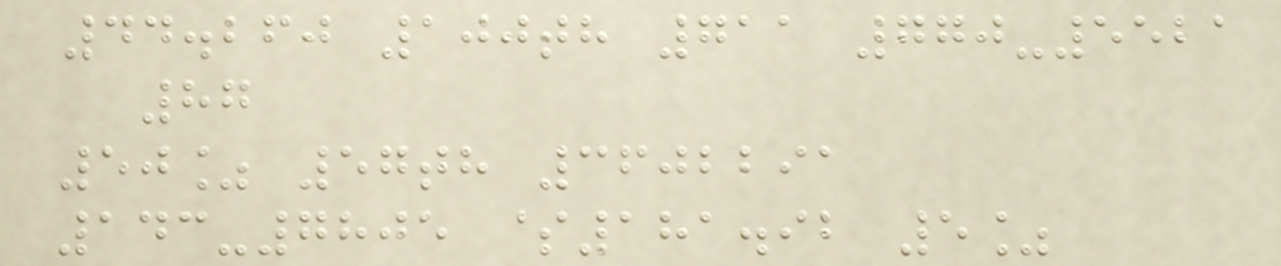44.260 100th 711 770-5521
87
50% 57th 3602291
143-7805 $181.92 5%
